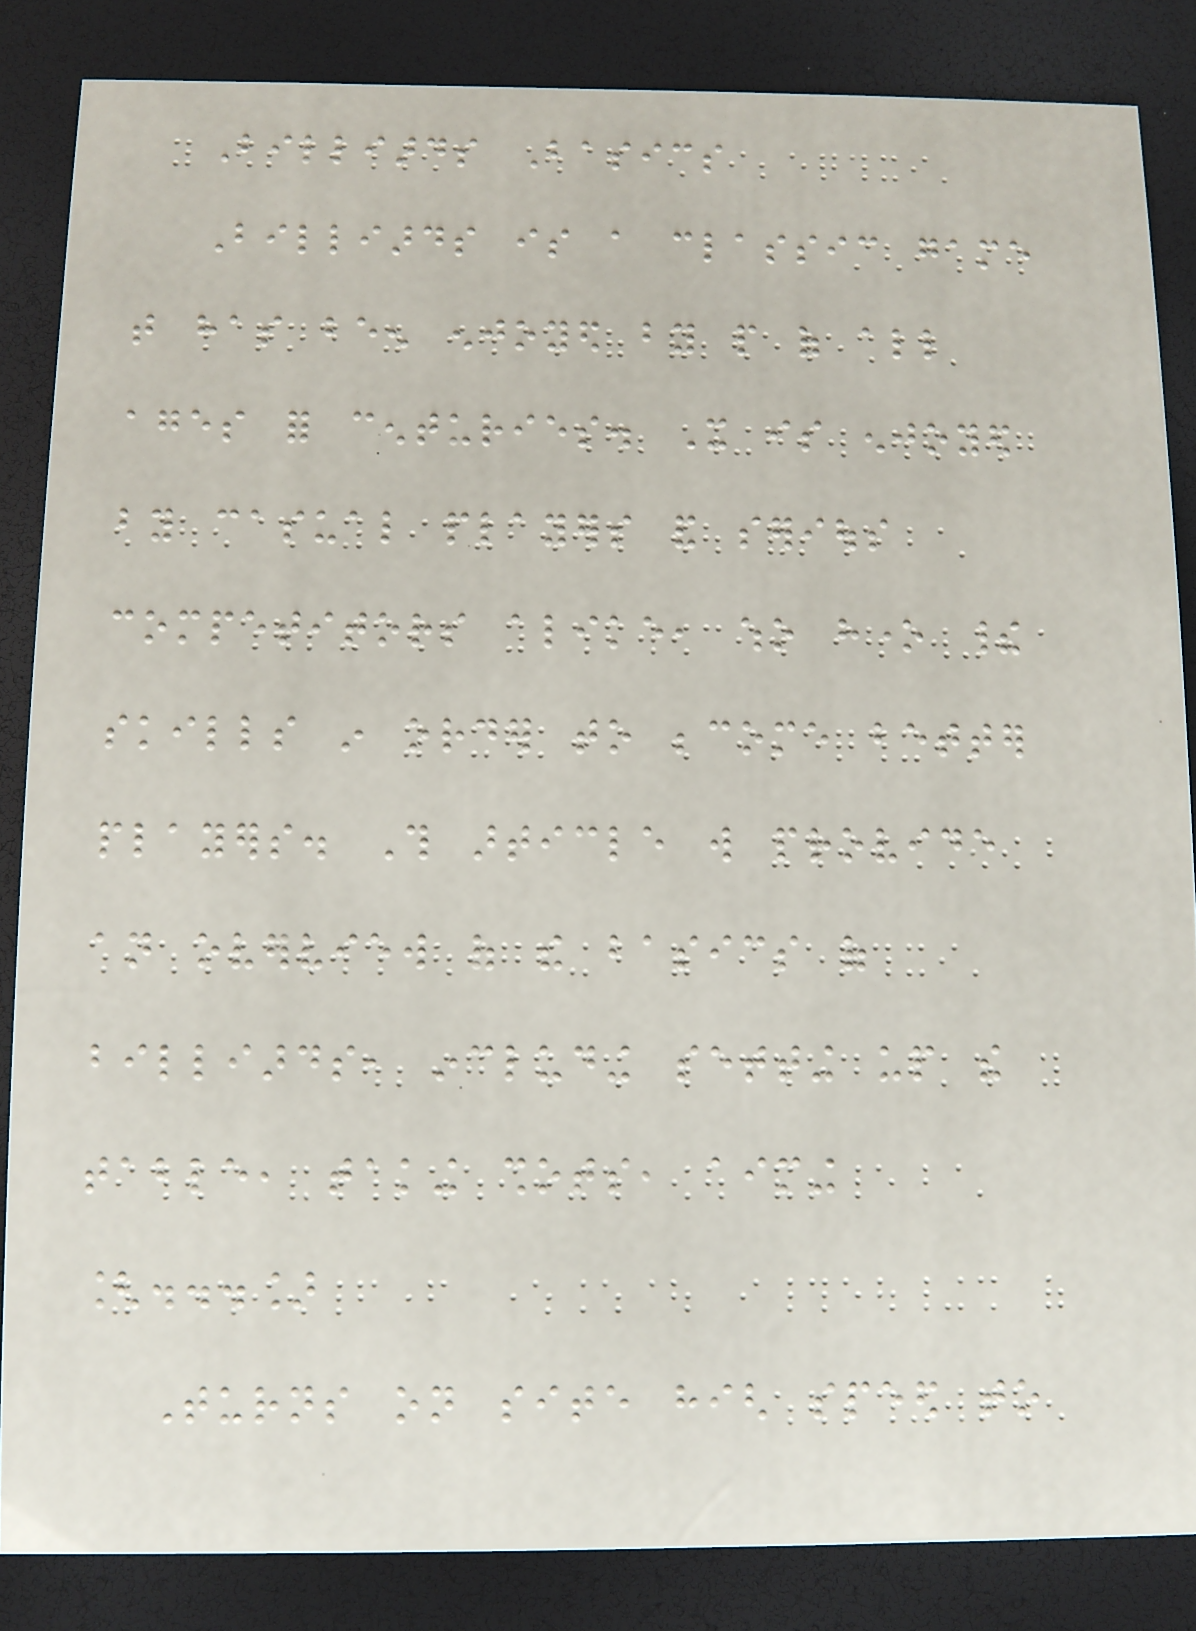Billiards Basics
Billiards is a classic game
that has been enjoyed by people of all
ages for centuries. It is enjoyed
by casual players and serious
competitors alike, who hone their
skills in order to become better
players. This article will provide
an overview of the basics of
billiards, including setting up the
table, taking shots, aiming
[...]
Turns on site high speed to
